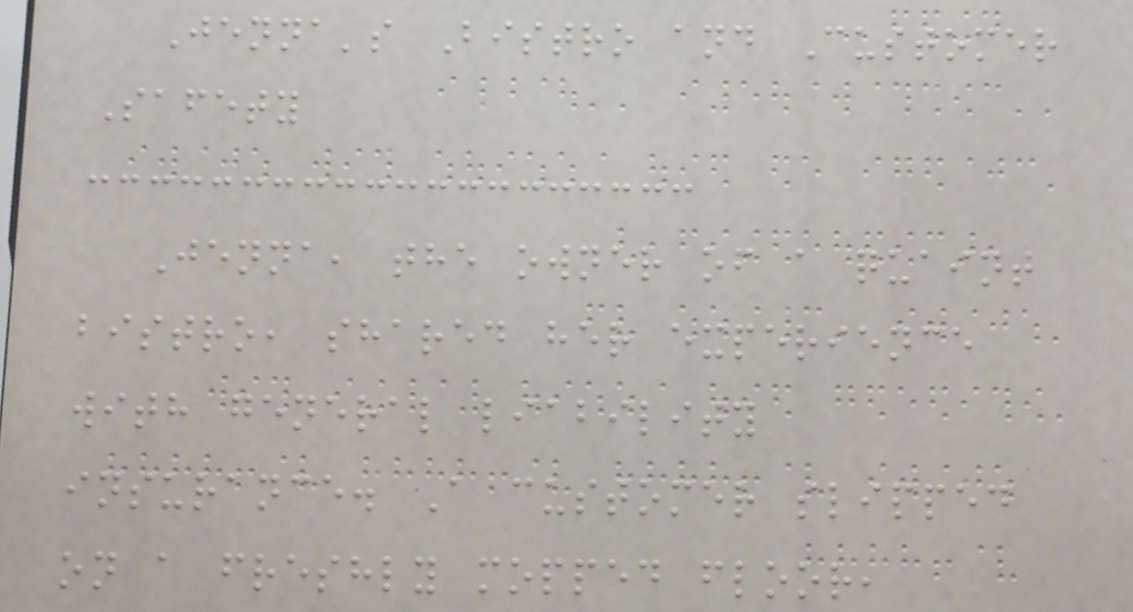Jenna's Bistro and Customer
Safety
Jenna, the owner of a quaint
bistro, shared her experience
with general liability
insurance. A customer slipped
on a freshly mopped floor,
